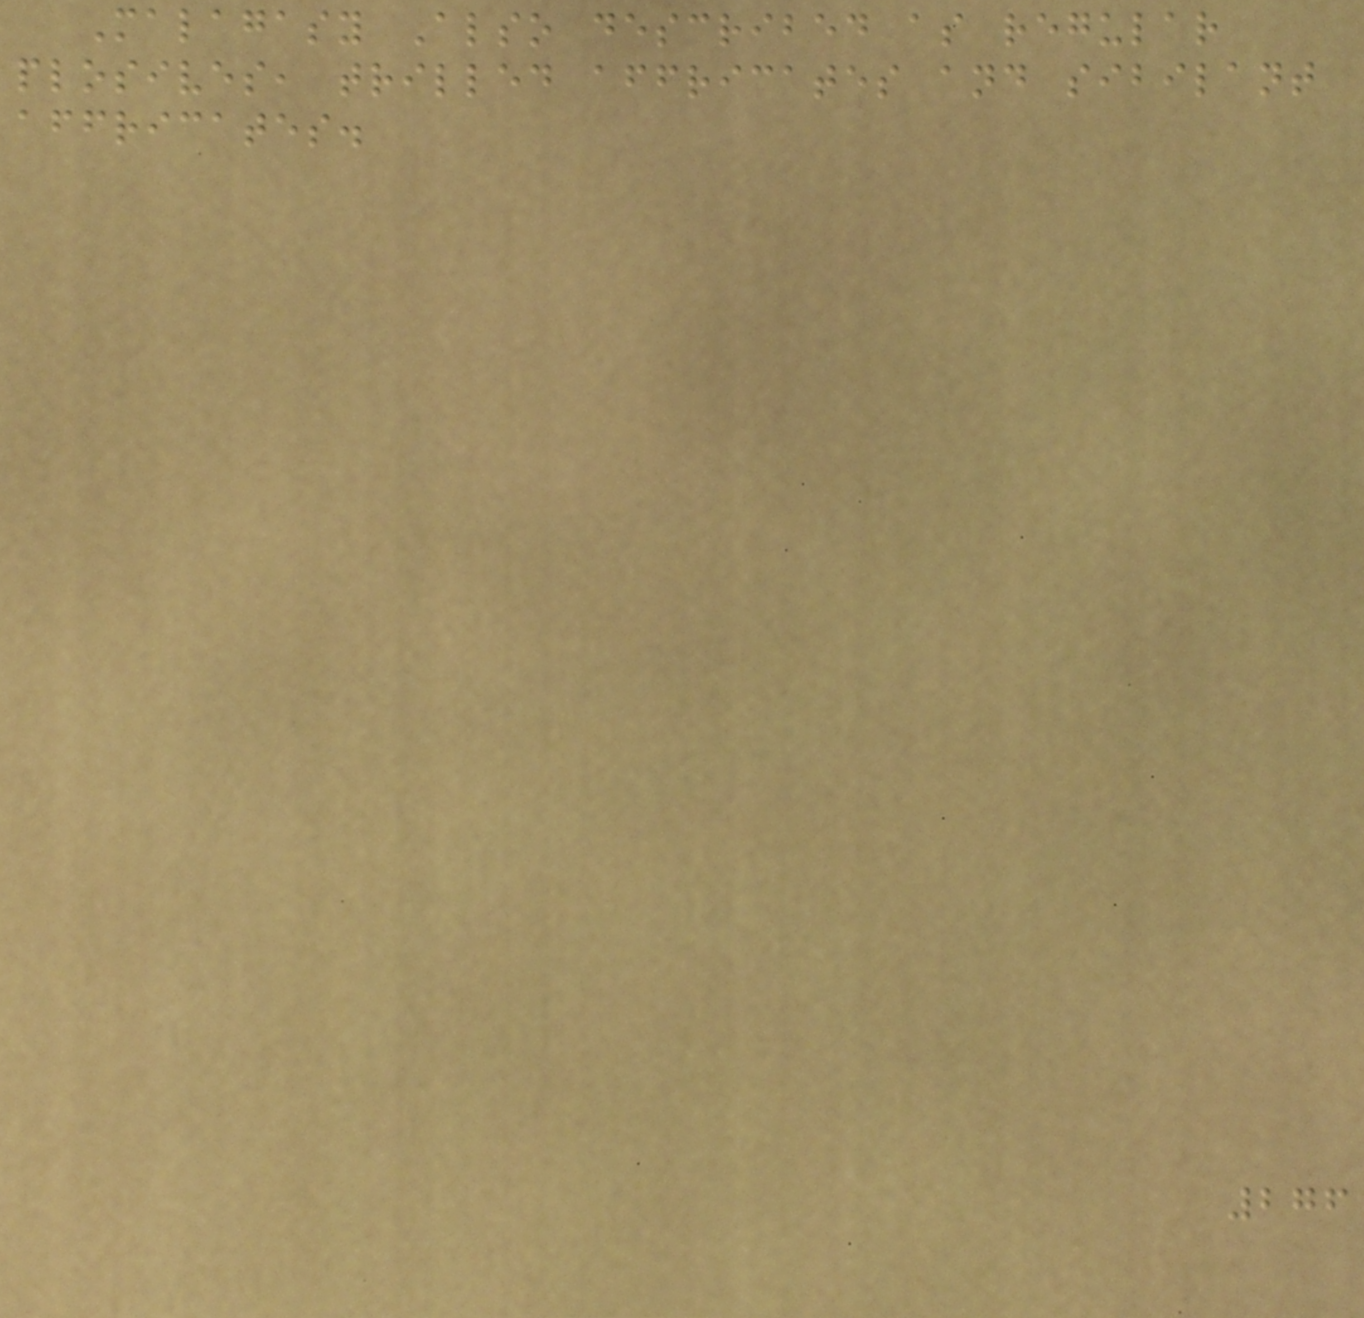Malagasy Also described as regular
plosives, trilled affricates and sibilant
affricates.
276
